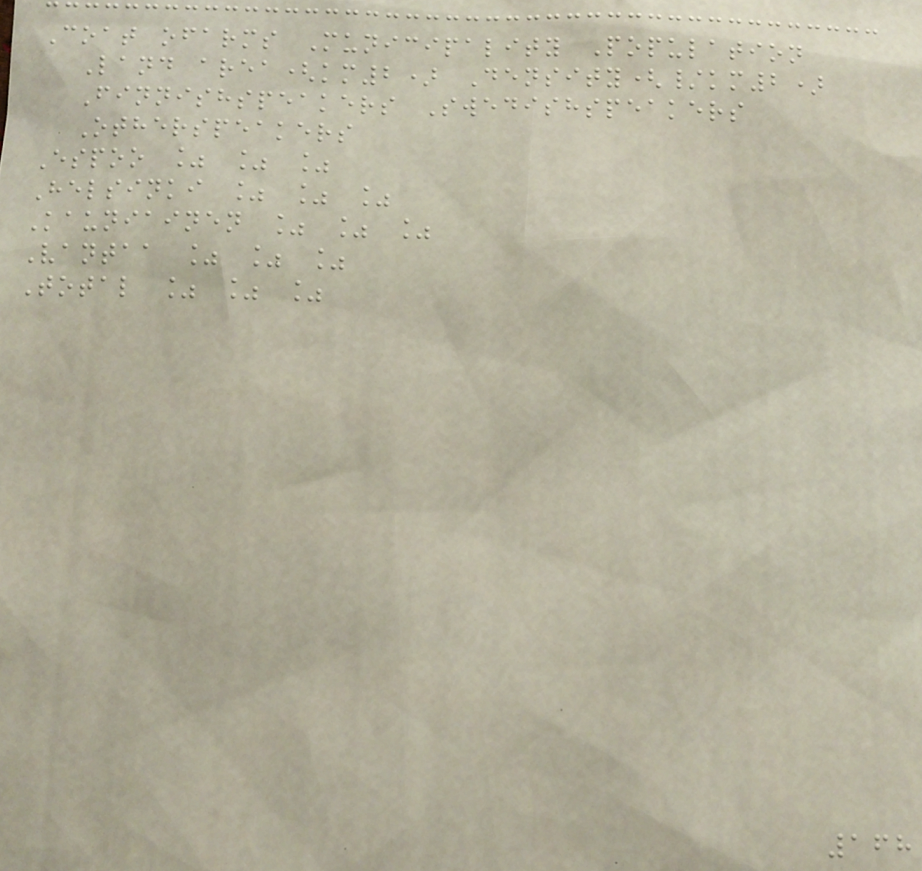Coat ofarms Municipality Population
Land area(km2) Density(/km2)
Finnishspeakers Swedishspeakers
Otherspeakers
Espoo % % %
Helsinki % % %
Kauniainen % % %
Vantaa % % %
Total % % %
168
